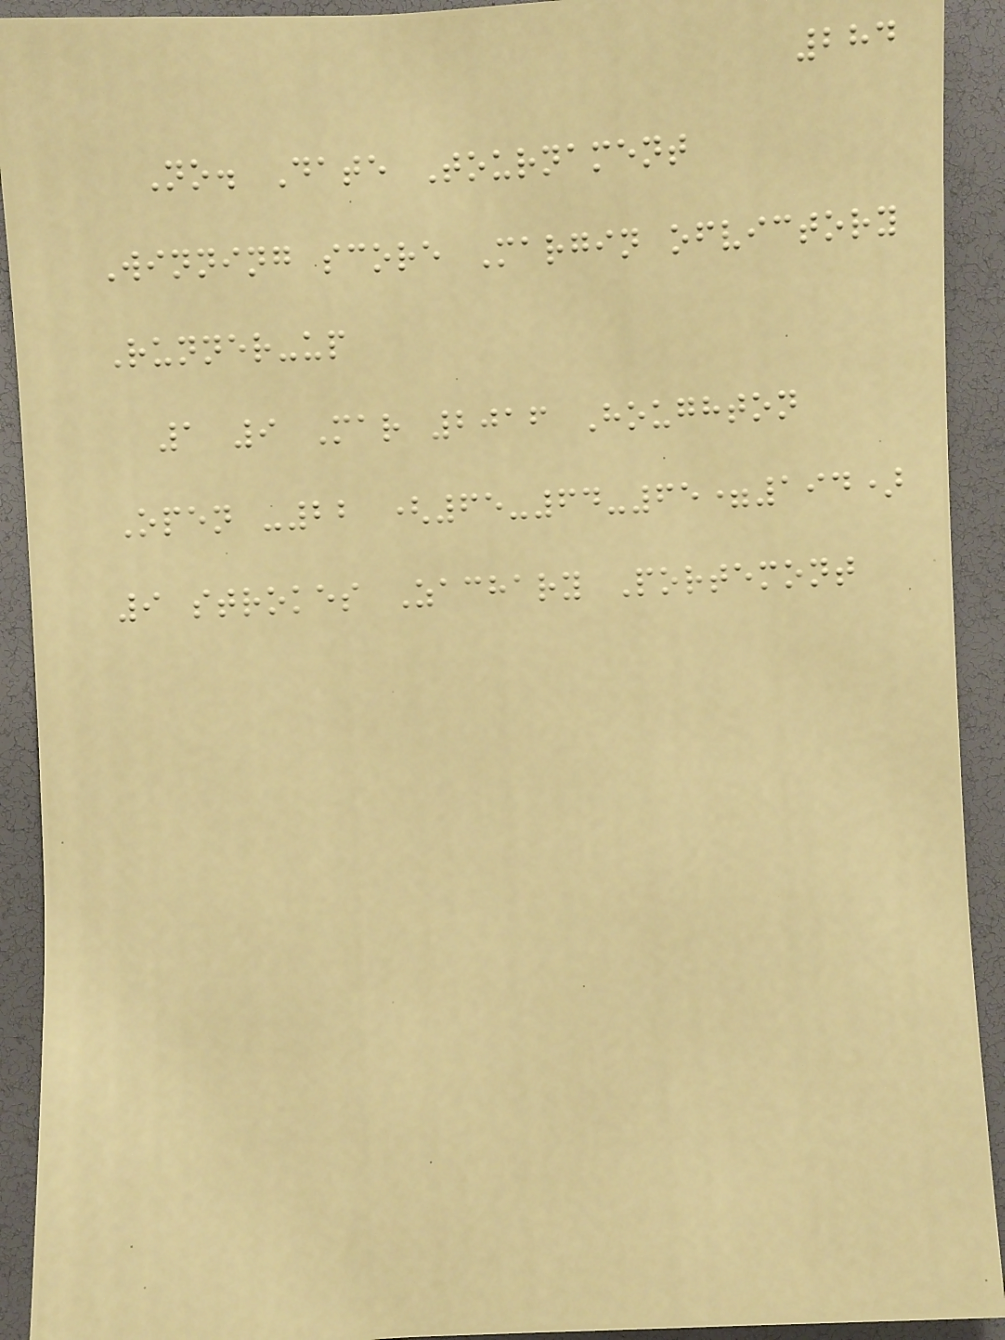284
No. Date Tournament
Winning score Margin ofvictory
Runner-up
1 9 Mar 2016 Houghton
Open -22 (65-64-65=194)
9 strokes Zachary Portemont
